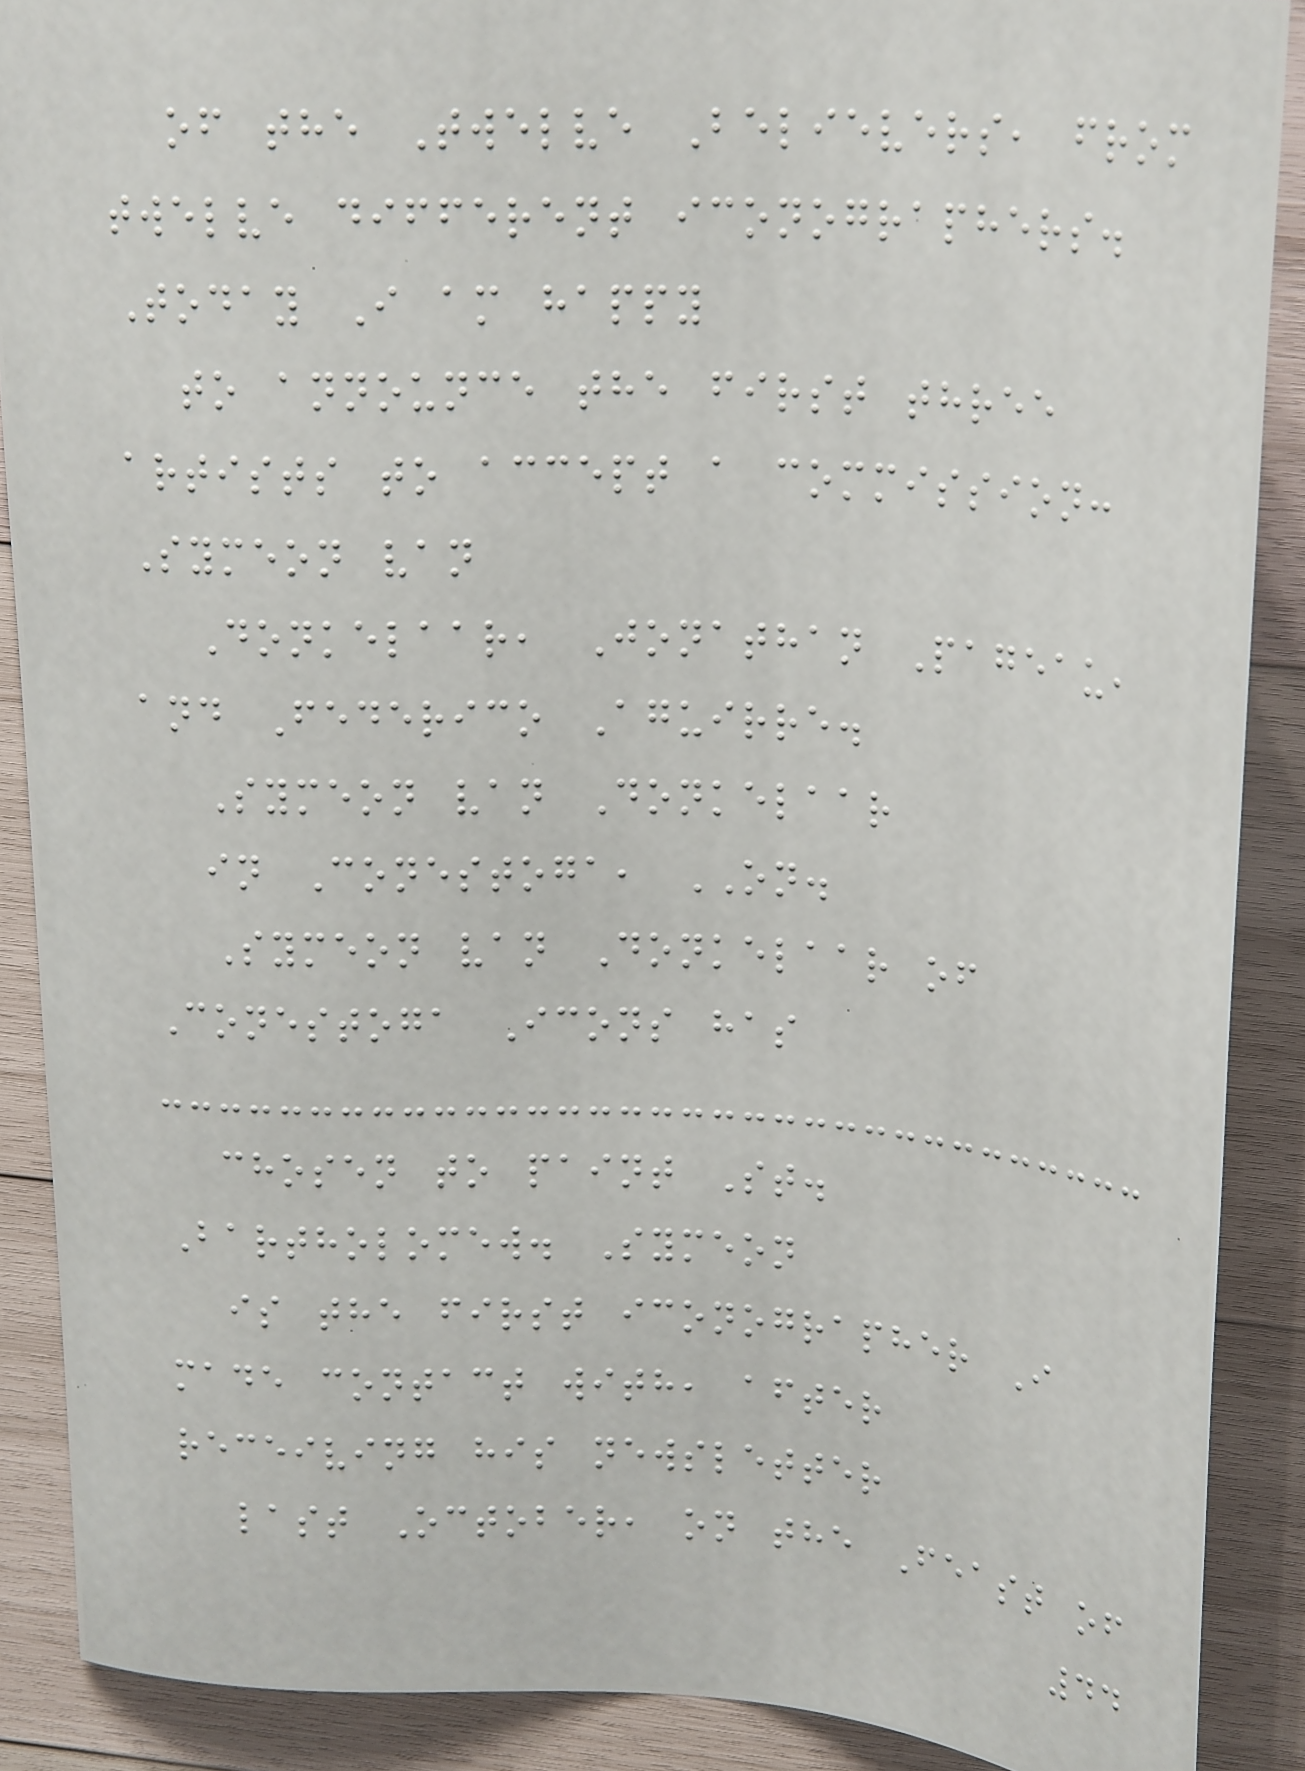of the Twelve Believers, from
twelve different iconographers.
Today I am happy
to announce the first three
artists to accept a commission:
Symeon van
Donkelaar, Jonathan Pageau,
and Federico Aguirre.
Symeon van Donkelaar
in Conestoga, ON.
Symeon van Donkelaar of
Conestoga Icons has
chosen to paint St.
Bartholomew. Symeon
is the first iconographer I
made contact with, after
receiving his newsletter
last October, on the Feast of
44
